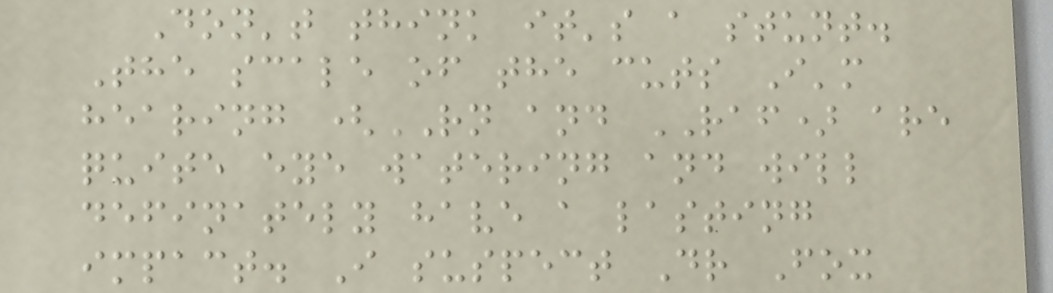Don't think it's a stunt.
The scale of the cuts I'm
hearing (RN and RAF) are
quite eye watering and will
definately have a lasting
impact. I suspect Dr Fox
